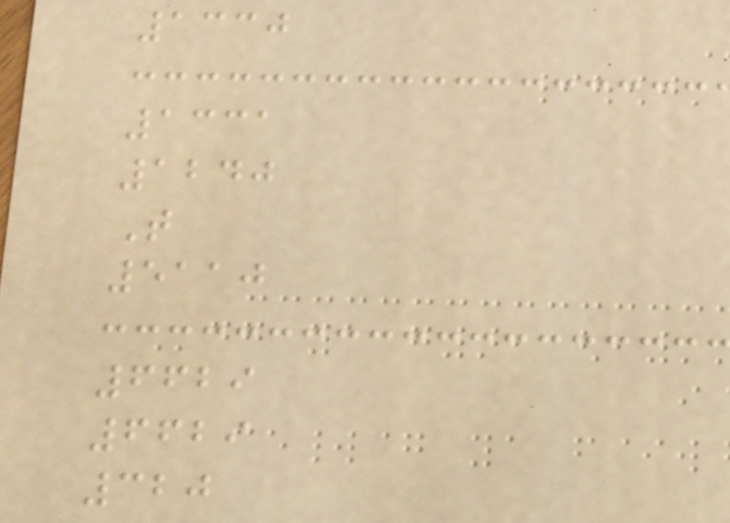1330
1331
1240
T
5110
6629
6629
320
